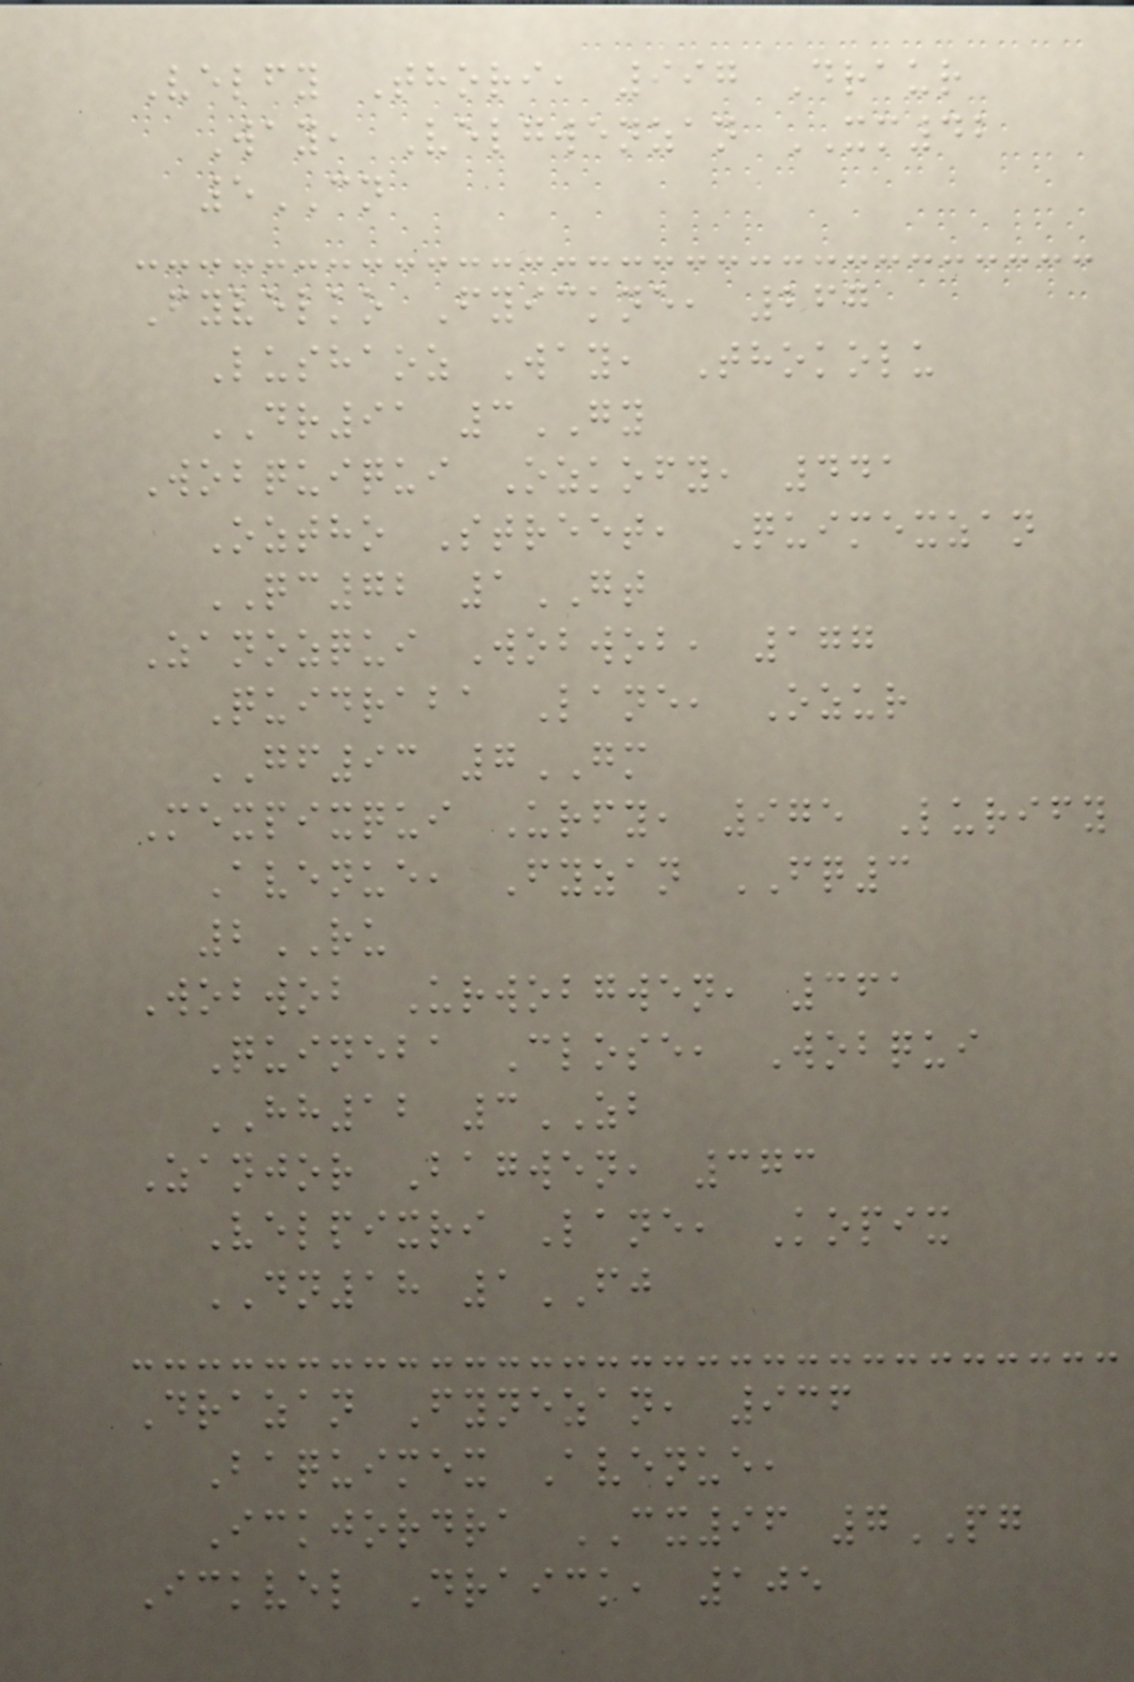Velfy Thori, 997 Draur
Way, Velgwenzan XM42
5CN
Fyvelko Fyickne, 267
Lushaoz Way, Thokolu
DR91 3GY
Wobquiqui Ozkofy, 441
Oztho Street, Quimexzan
QC72 1GT
Zanozqui Wobwob, 177
Quidraba Lane, Ozur
GF93 7GM
Mexpixqui Urfy, 975 Lurify
Avenue, Fyzan FQ3
2RU
Wobwob Urwobgwen, 361
Quineba Close, Wobqui
HH12 3ZB
Zanjor Bagwen, 373
Velpixri Lane, Kopix
DN18 1FJ
Drazan Fynezan, 936
Baquimex Avenue,
Ickjordra CX96 7PG
Ickvel Draick, 105
